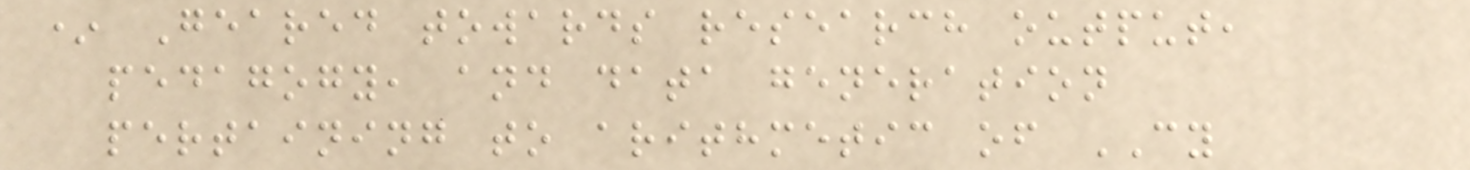* Geared towards research output,
pedagogy, and data generation
pertaining to arithmetic of CY
